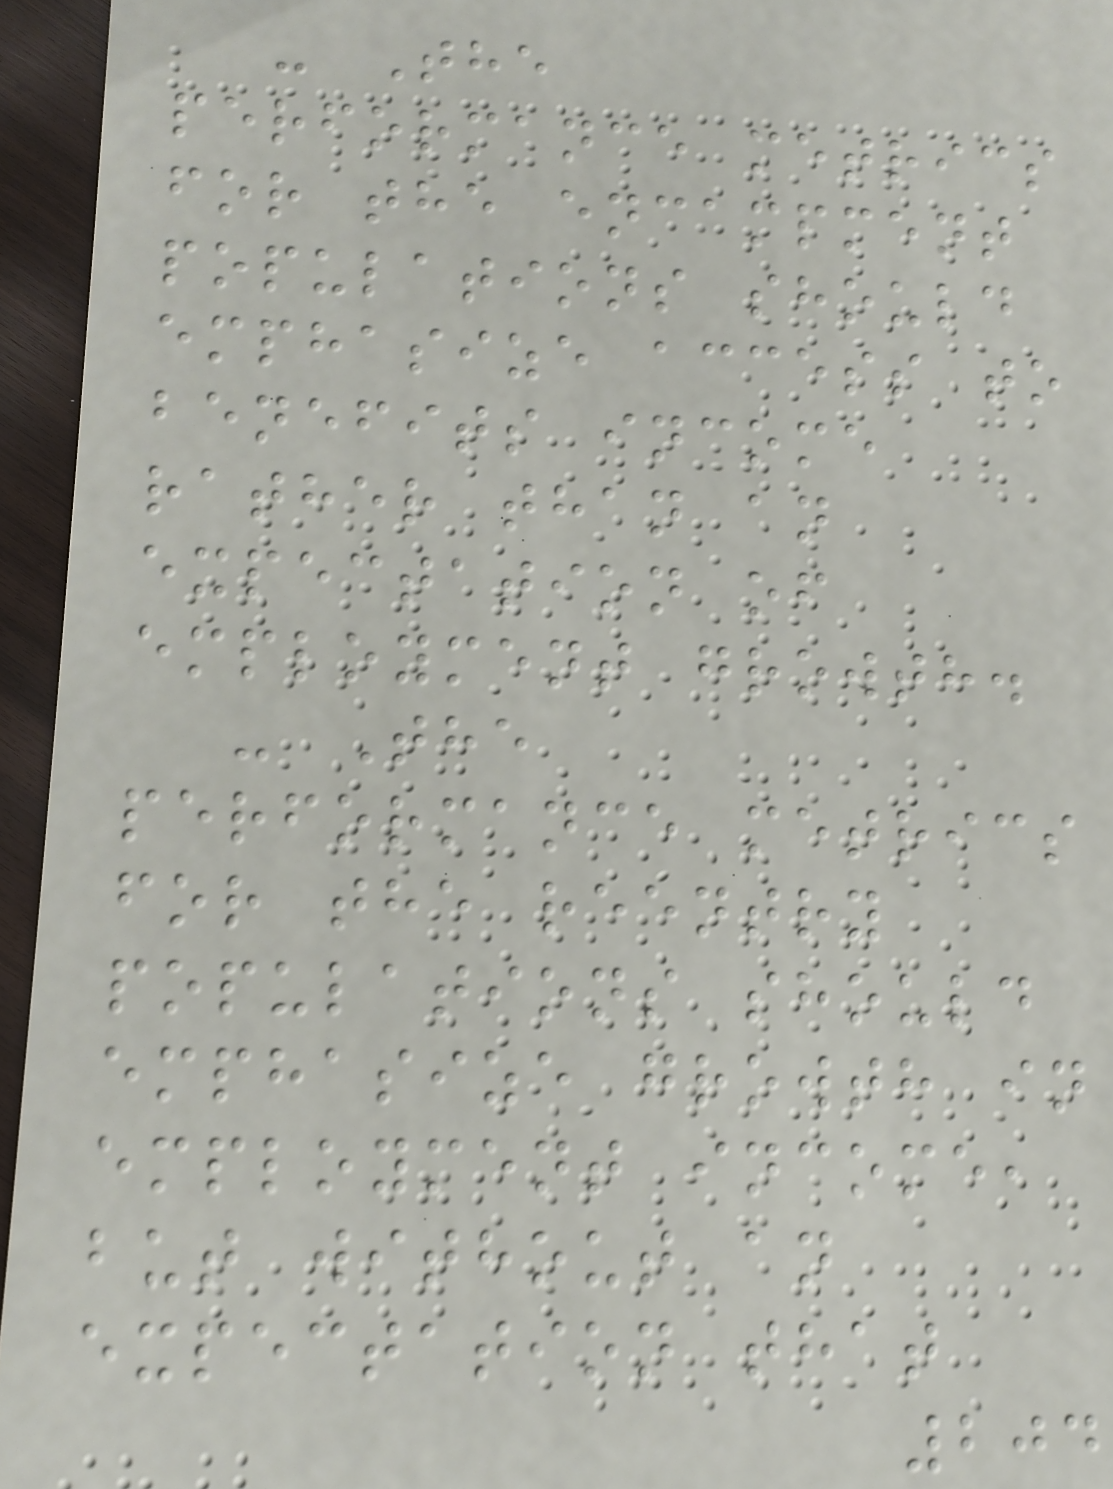- The
performance metrics
for the encampment
populations should
emphasize access to
benefits income
rather than an
expectation of
employment growth.
- The
performance metrics
for the reentry
populations should
emphasize growth in
employment income,
but without an
expectation that
204
